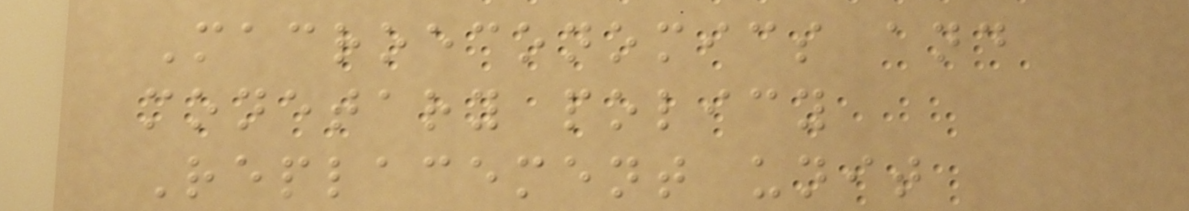Macroeconomics and
monetary policy
Replacement unit
